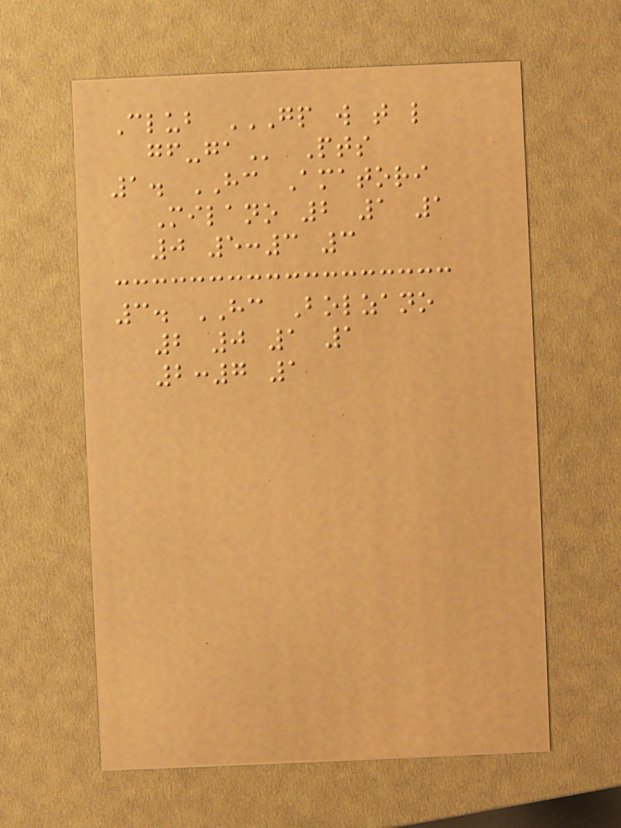Club GP W T L
GF-GA Pts
1. HC Amatori
Milano 2 1 1
0 5:3 3
3. HC Bolzano
2 0 1 1
2:7 1
